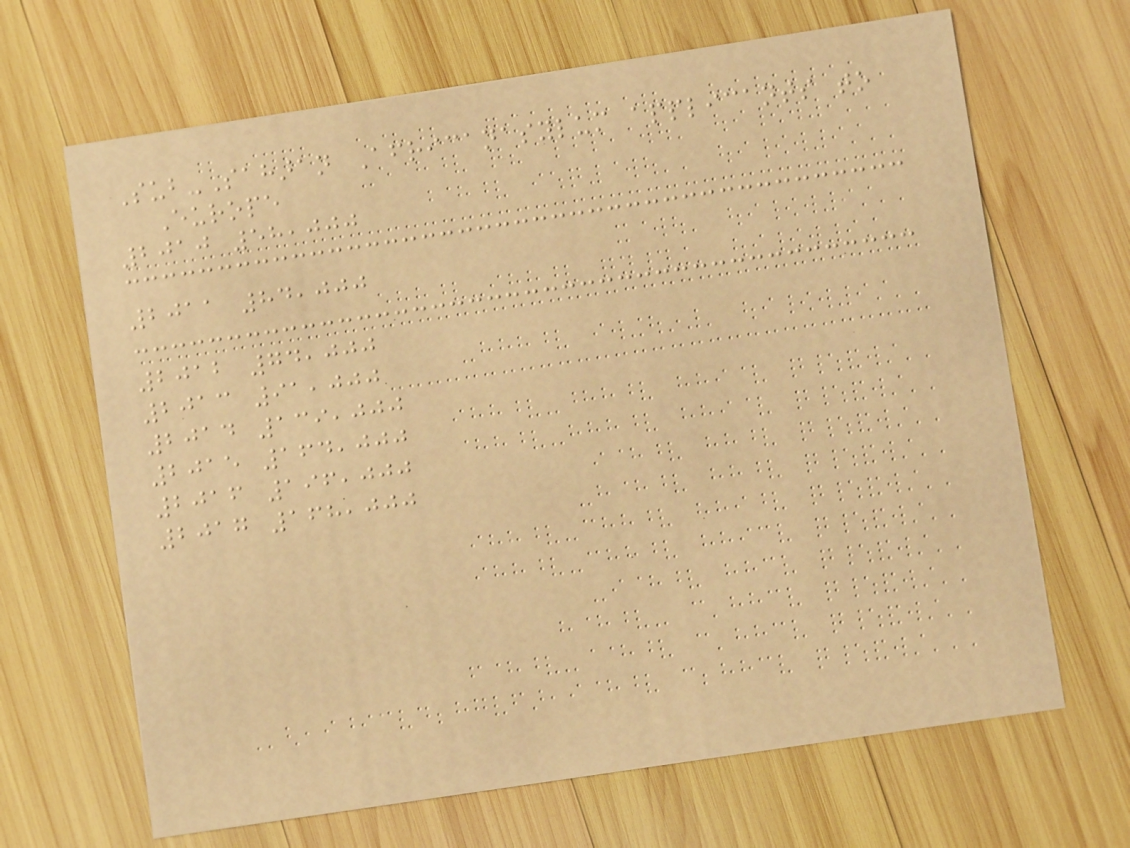Sub-Saharan Africanasylum applicants to
Europe
2010 58,000
2011 84,000
2012 74,000
2013 91,000
2014 139,000
2015 164,000
2016 196,000
2017 168,000
